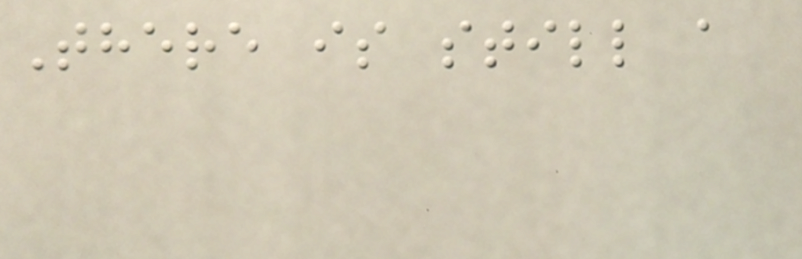There is still a
